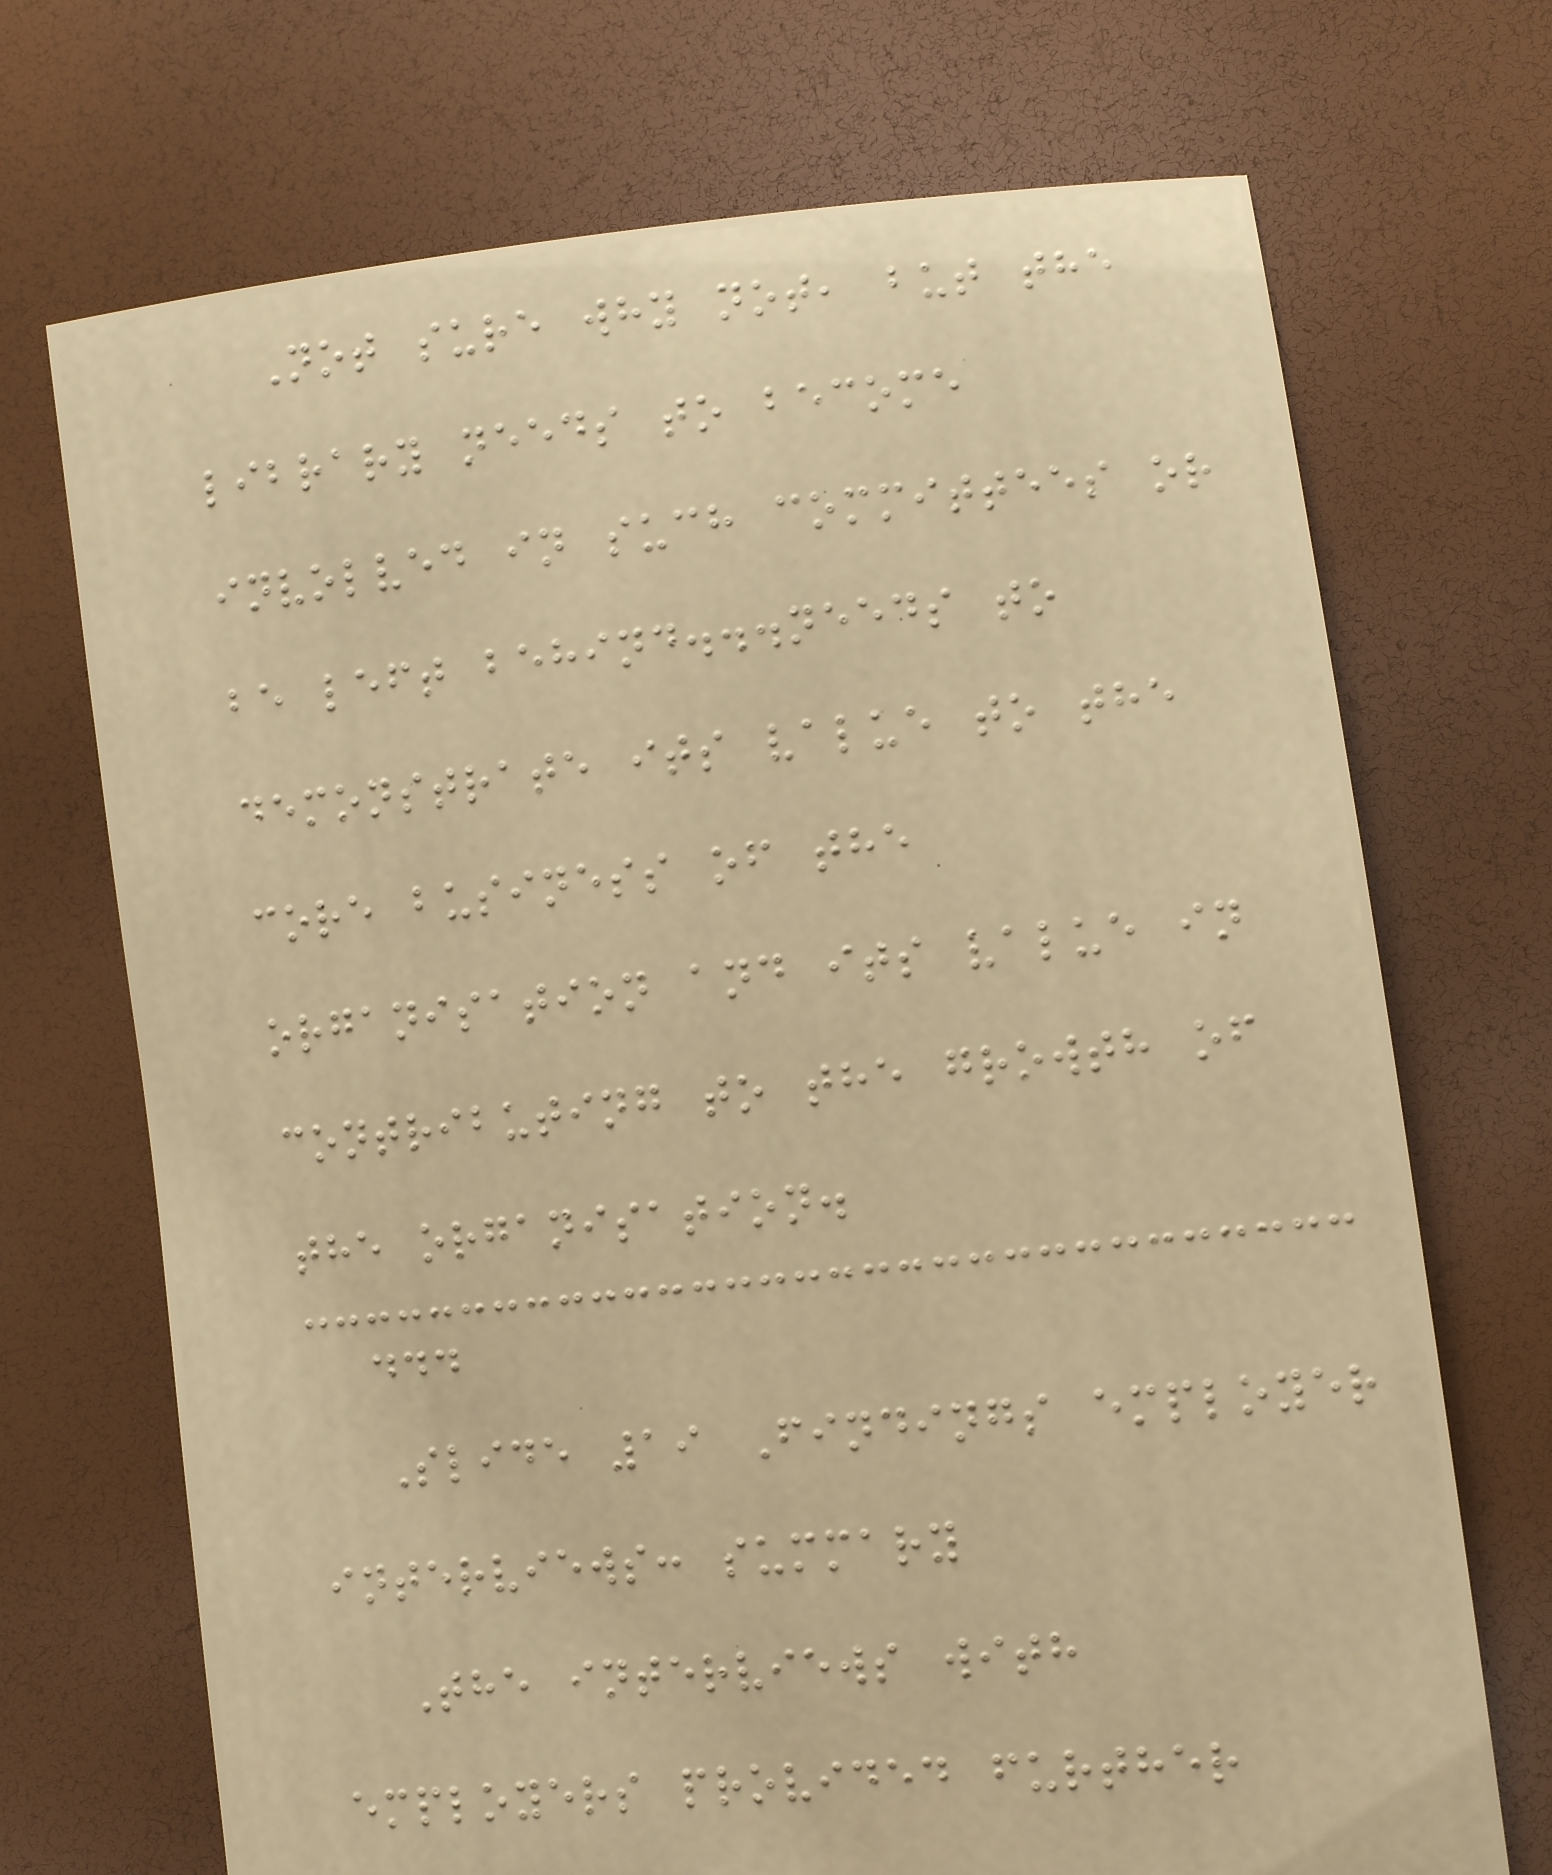Not sure why not, but the
library needs to become
involved in such committees or
be left behind...needs to
demonstrate its value to the
core business of the
organisation and its value in
contributing to the growth of
the organisation.
...
Slide 19 Findings employer
interviews: summary
The interviews with
employers provided further
